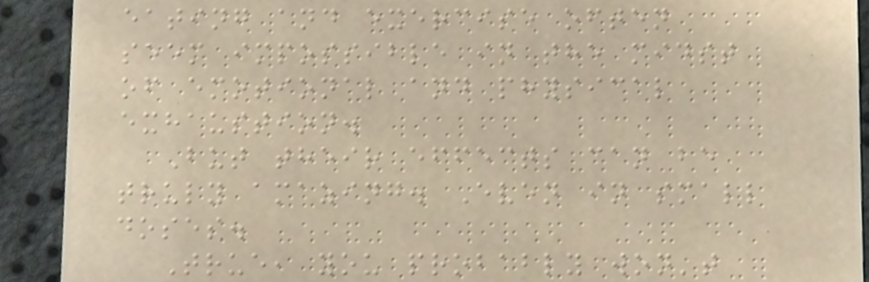eating and exercise often
seem impossible in the midst
of emotional and physical
exhaustion.
But their effects can be
truly amazing. Even in small
doses.
True, you probably won't
